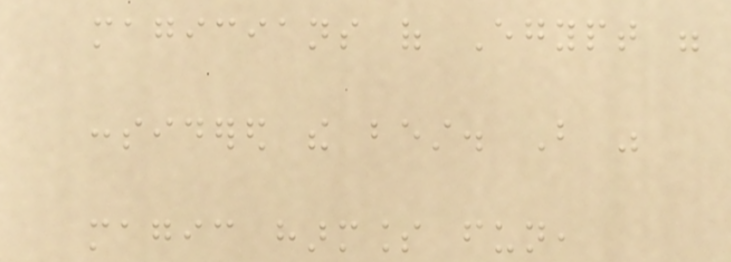magicians of Egypt were
considered the best. But was
magic harmless fun,
